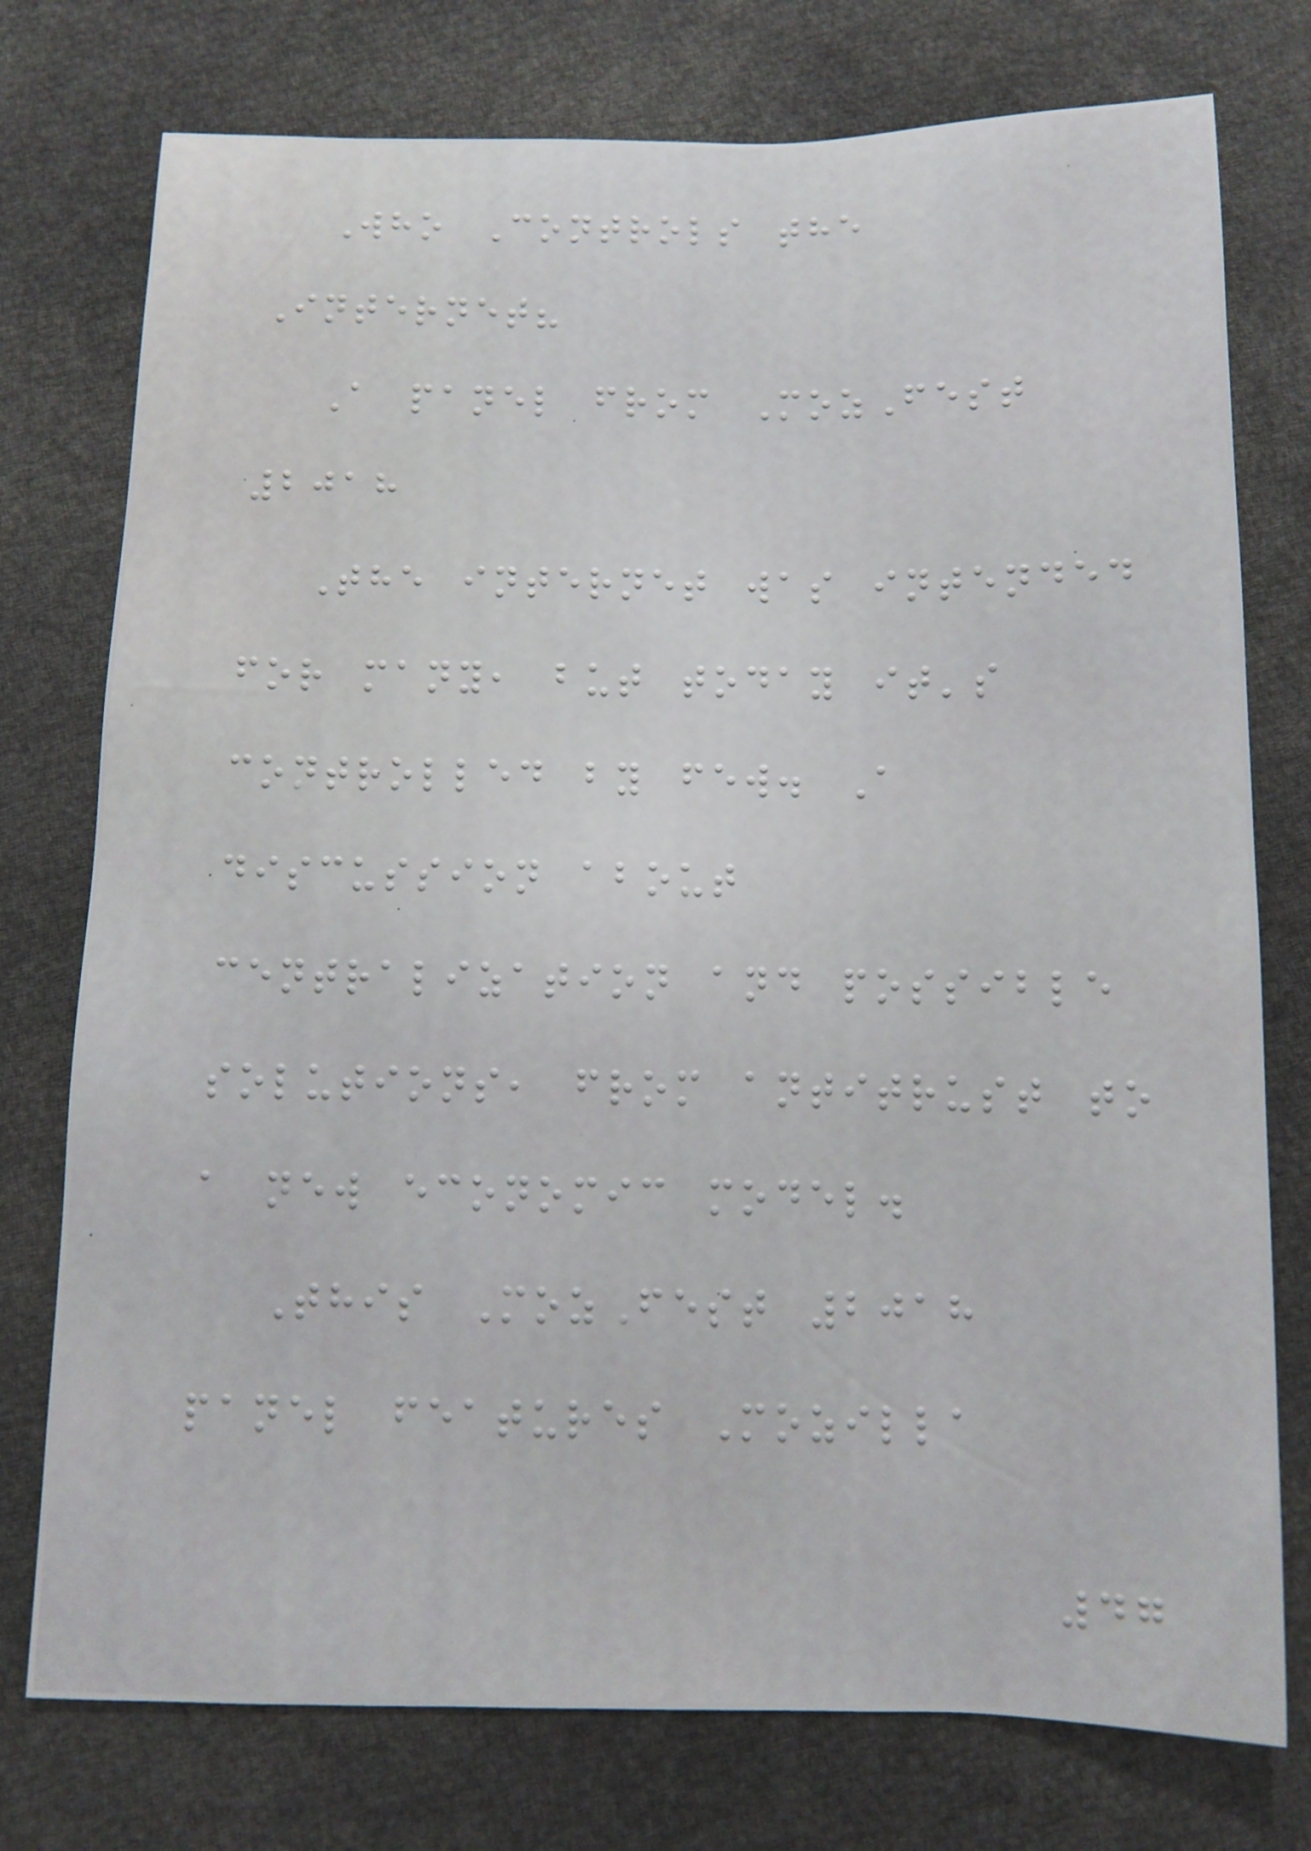Who Controls the
Internet?
A panel from MozFest
2018
The internet was intended
for many, but today it's
controlled by few. A
discussion about
centralization and possible
solutions, from antitrust to
a new economic model.
This MozFest 2018
panel features Mozilla
47
